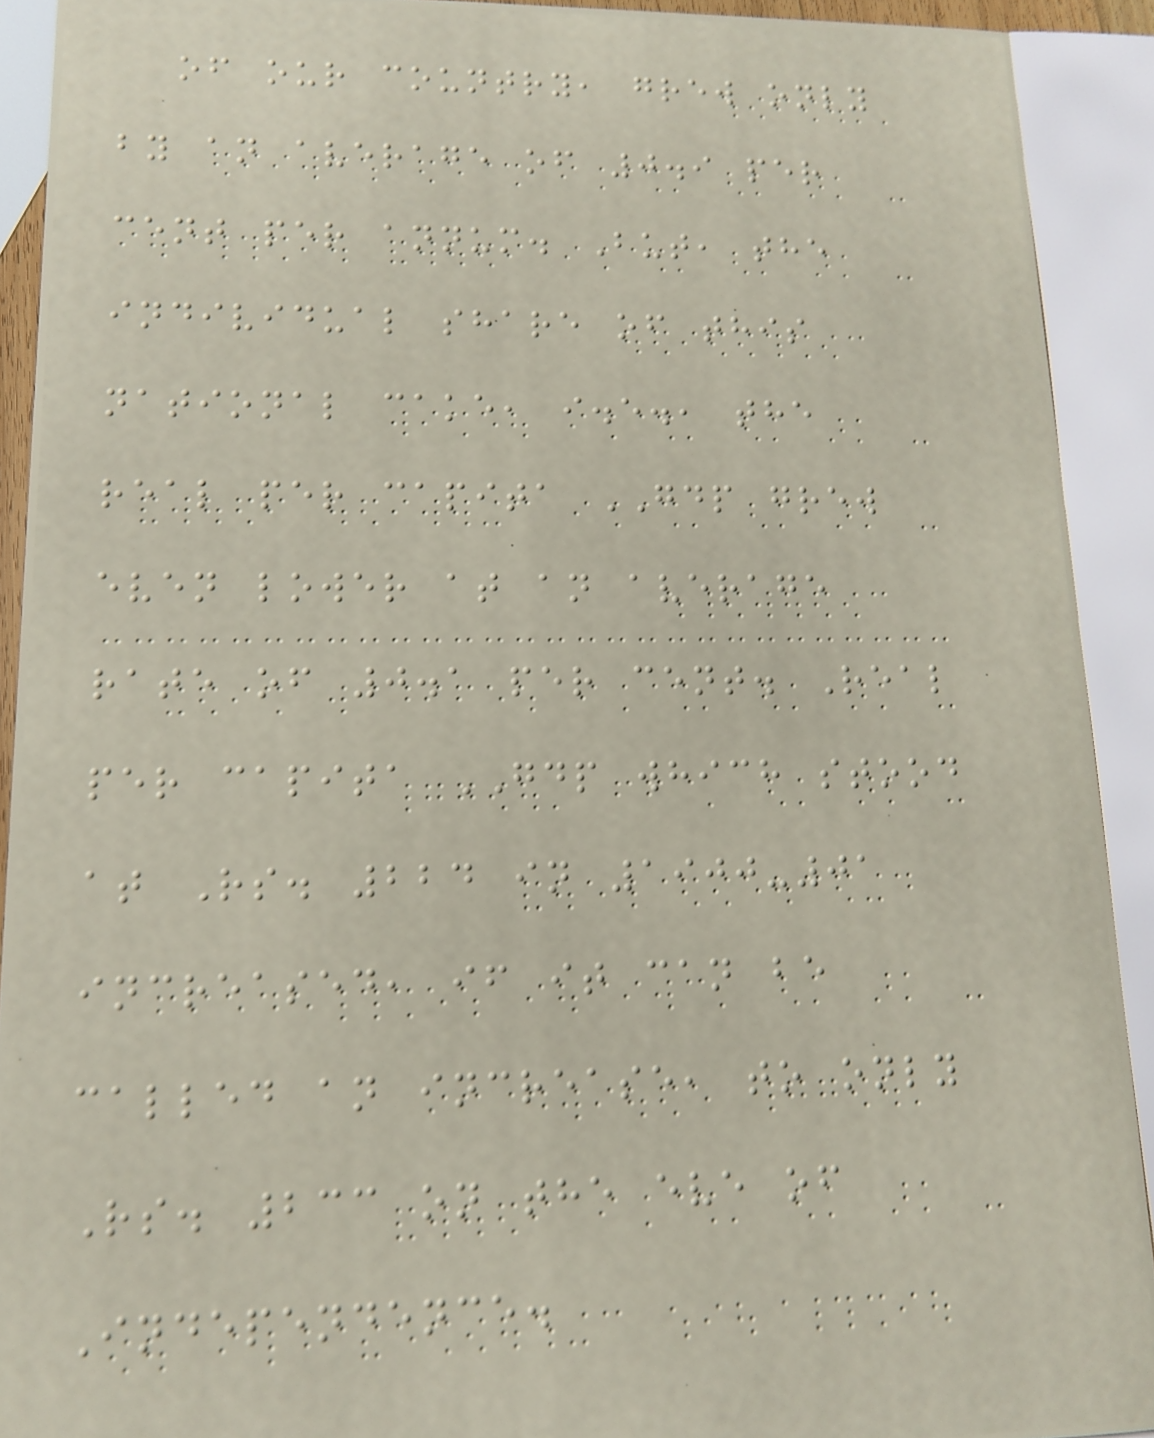of our country, grew only
by an average of 0.9 per
cent per annum. But, the
individual share of this
national cake, i.e., the
real per capita GDP grew
even lower at an average
rate of 0.1 per cent. Real
per capita GDP which stood
at Rs. 224 in 1900-01
increased, if it can be
called an increase, to only
Rs. 233 on the eve of
Independence.
